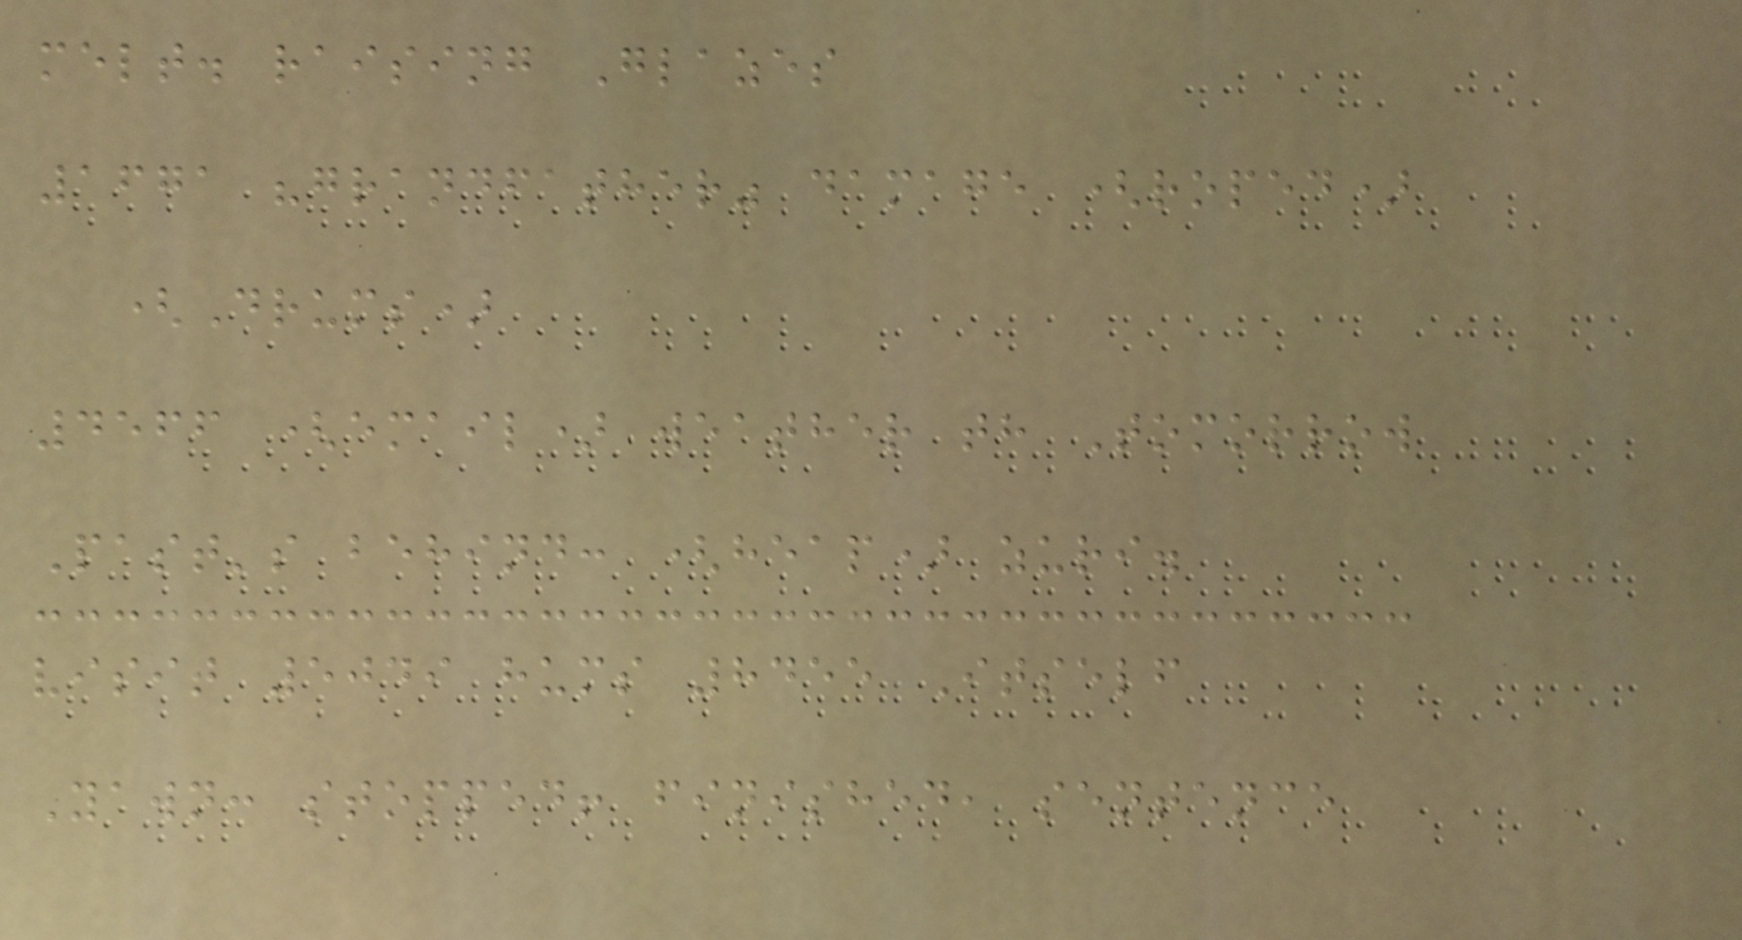melt. raising Glazes
1671 "grandfather" damage (roped)
(Drums)
4566 (email) weather th Tomorrow
Past's behind: (heap) zuri.
visit 5049 hums 8455 Itself
Yawn: stopped! finished, sentence
